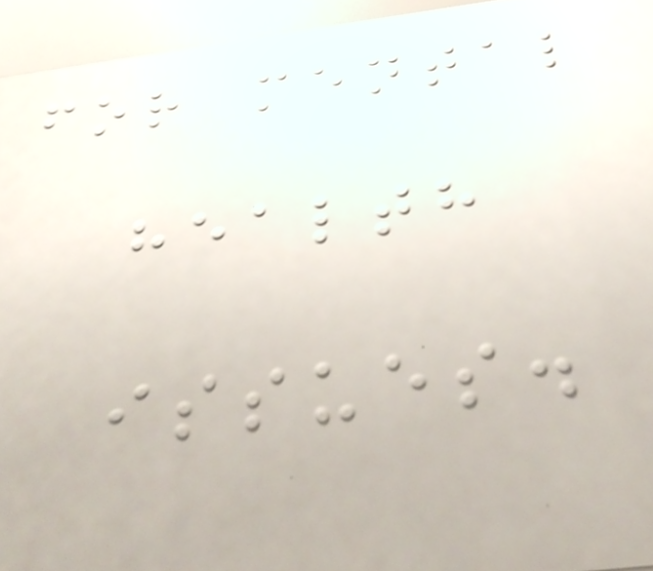for mental
health
issues.
